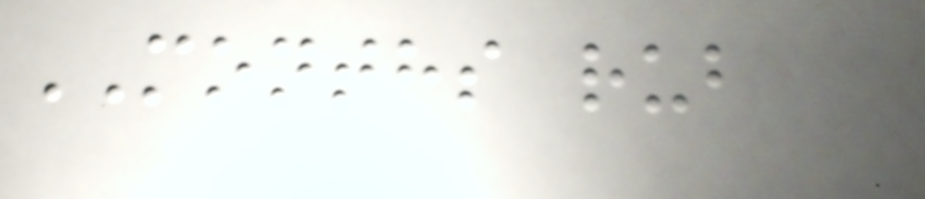MONTHS rub
